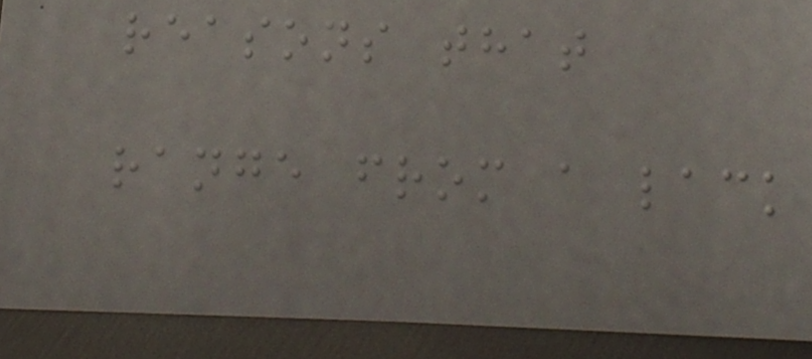reasons that
range from a lack
